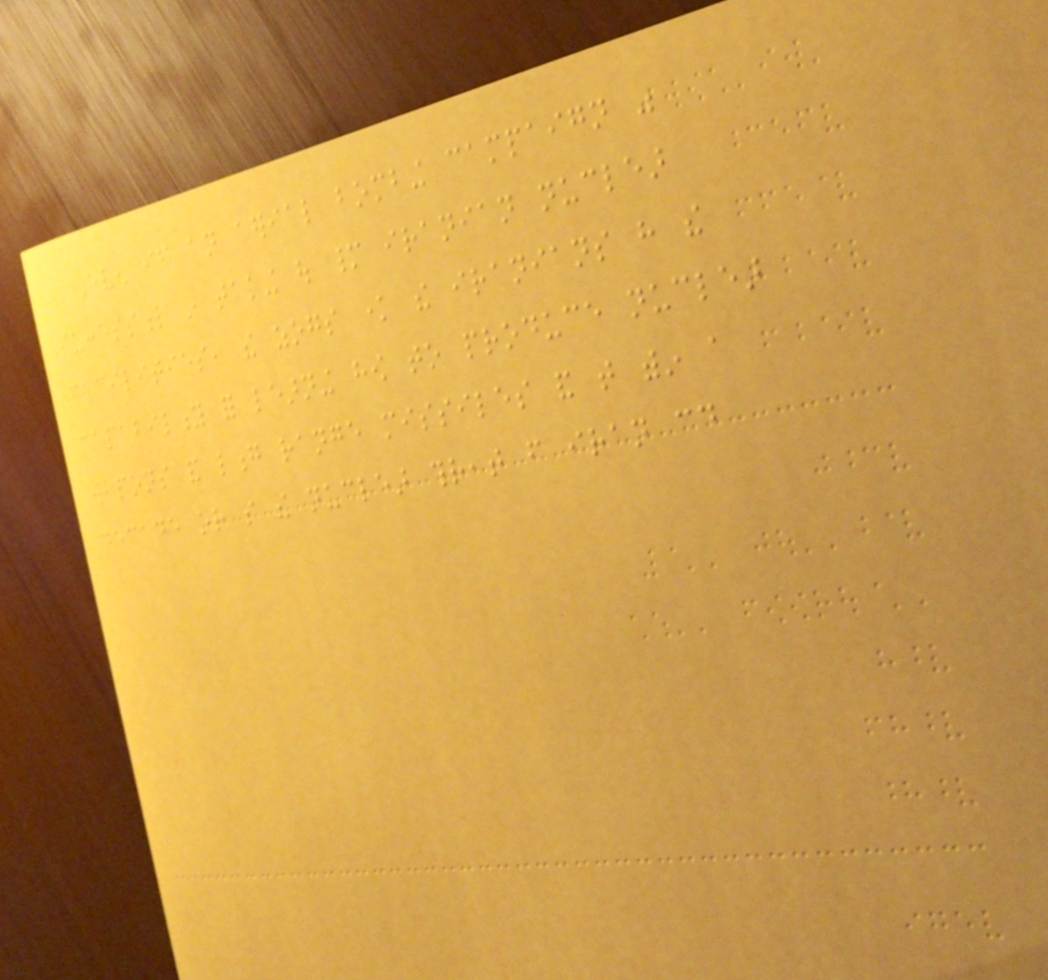Even if an aerial bombing campaign was
successful in taking out many iranian nuclear
facilities, the zogs know the iranians have the
capability for learning how to produce nuclear
weapons and long range missiles and that within a
decade or so the nuclear threat from iran could
